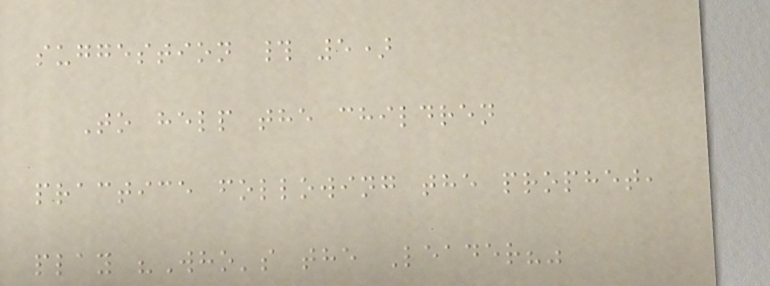suggestion # 5)
To help the children
practice following the prophet,
play "Who's the Leader?"
